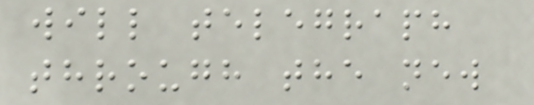will telegraph
through the new
